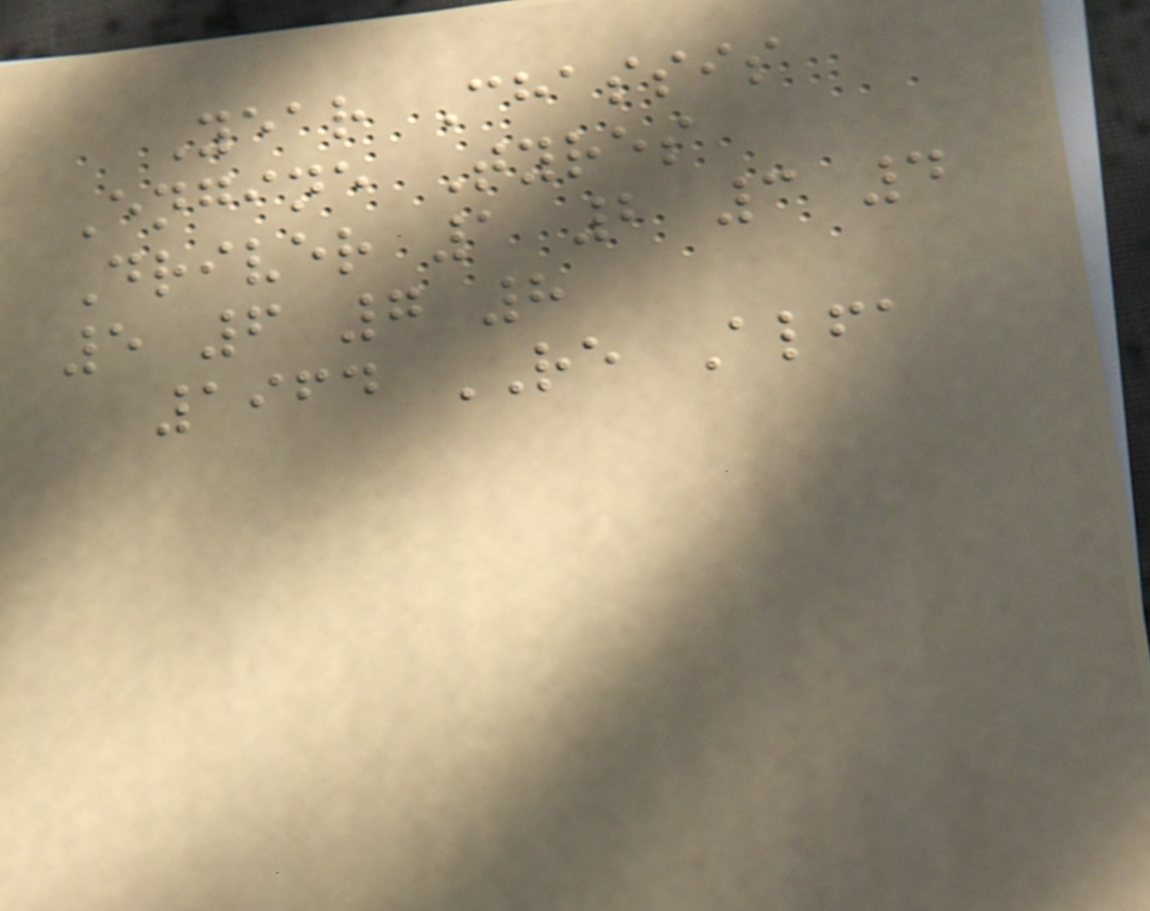Year Chassis
Engine Tyres
Driver 1 2 3 4
5 6 7 8
1964 RE Alfa
